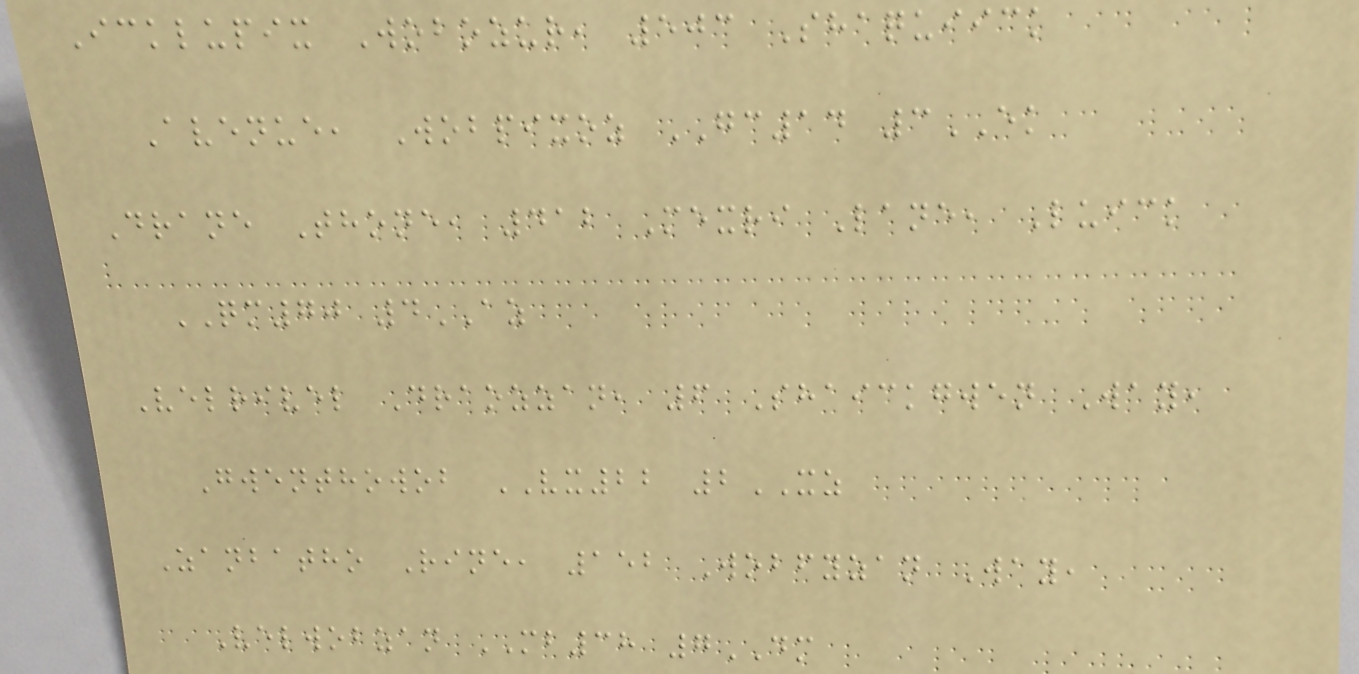Icklupix Wobozur, 503 Shaquiick
Avenue, Wobpixoz GC14 3EK
Drane Thone, 412 Mexri Lane, Luick
QM70 4AZ
Velrivel Draozzan, 6 Shaickgwen Way,
Gwenthowob VX22 2XZ
Zanbatho Rine, 152 Wobfyzan Way,
Velwobzan MB38 7DM
